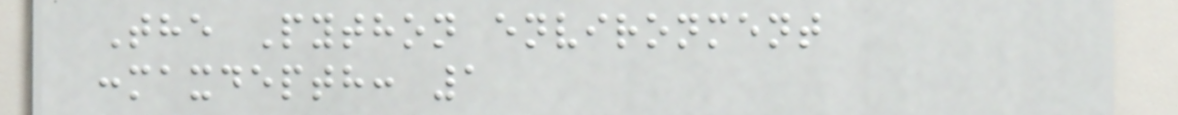The Python environment
:maxdepth: 1
